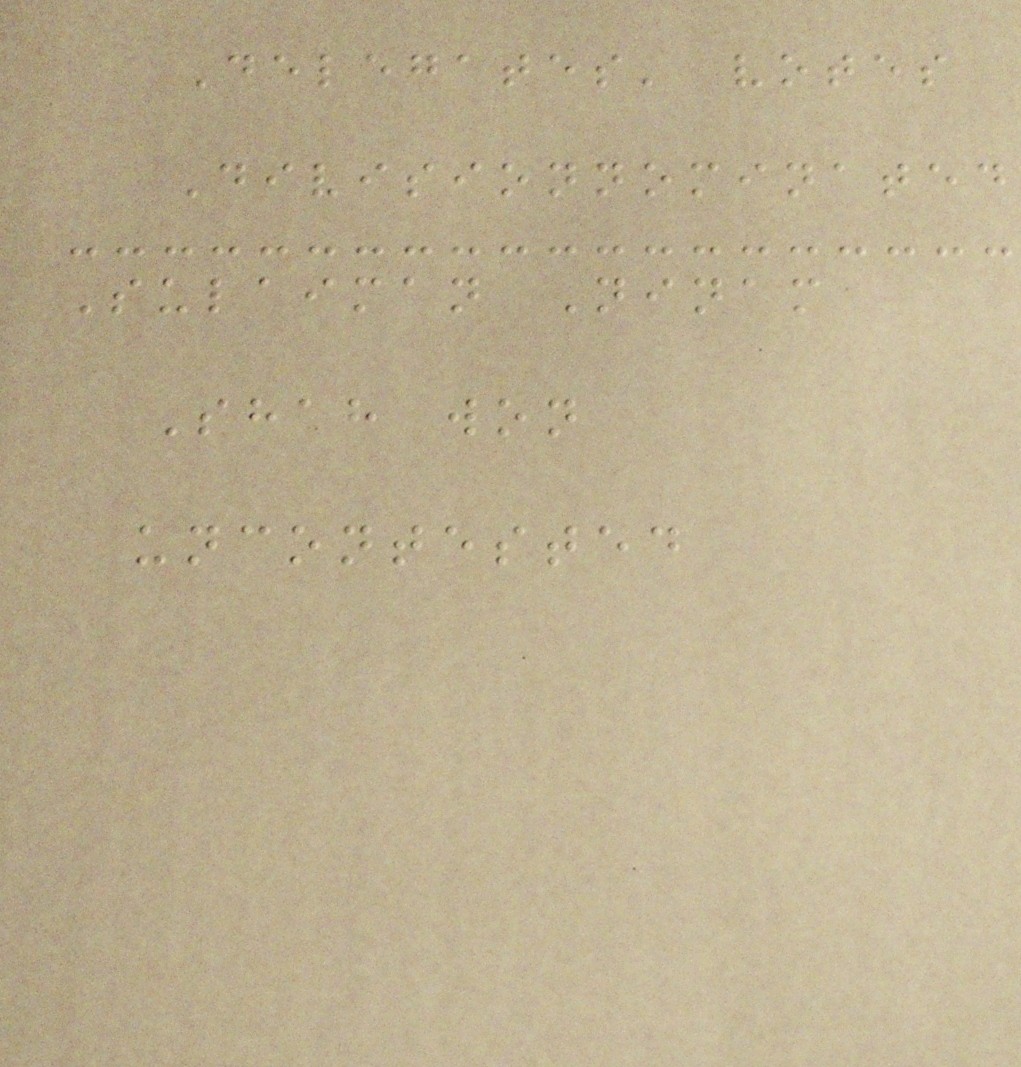Delegates' votes
Divisionnominated
Sulaiman Ninam
Shah won
uncontested
